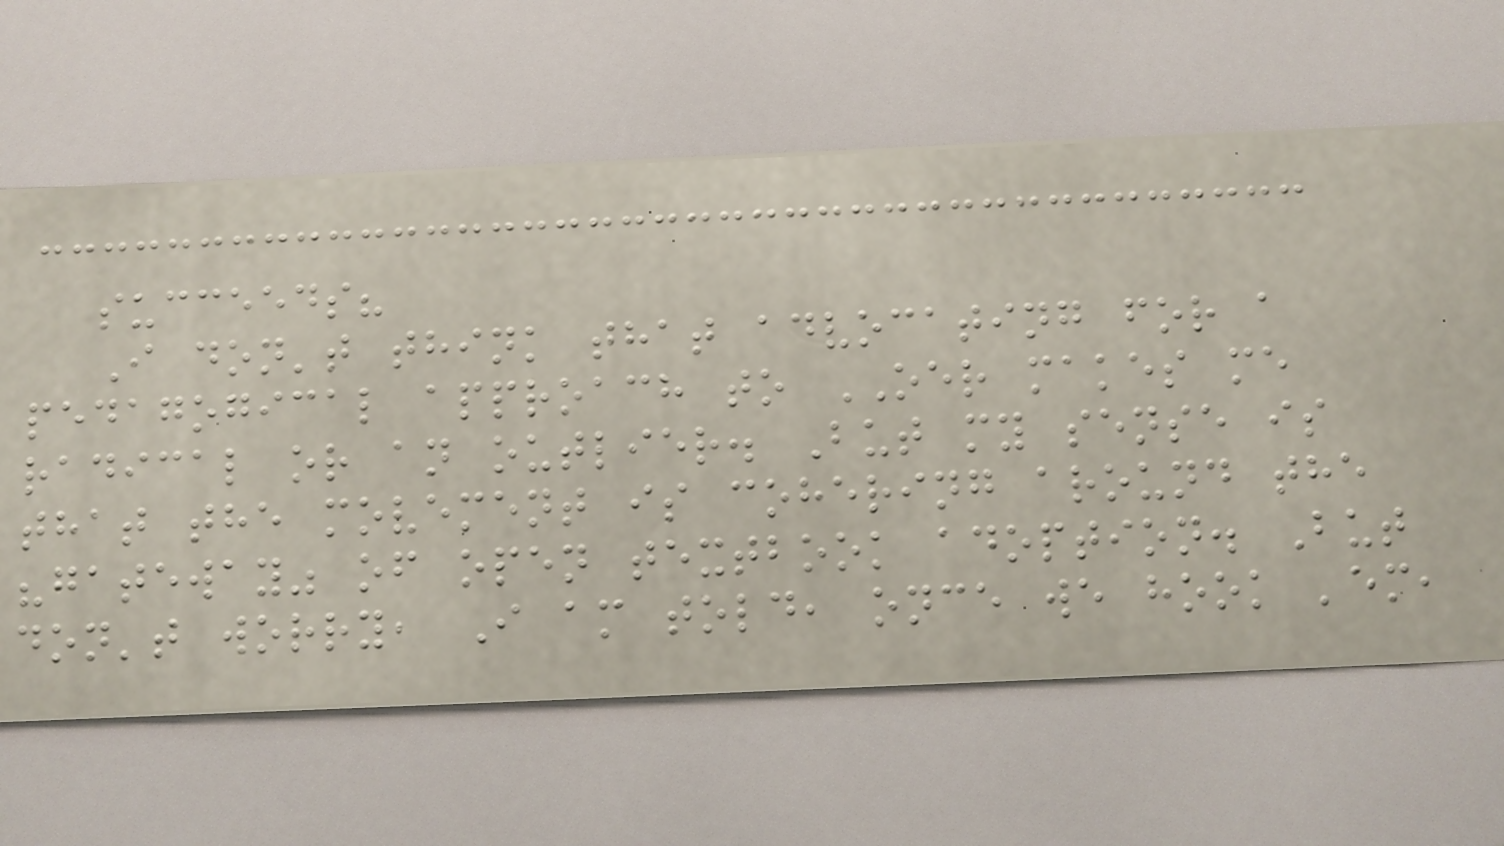succeeds?
I don't think that advocating for a
pedagogical approach to OER makes me
radical or an outlier. But my sense is
that the movement is cohering around the
"gateway" of open textbook adoption. But
don't worry, I am told, once we hook 'em,
